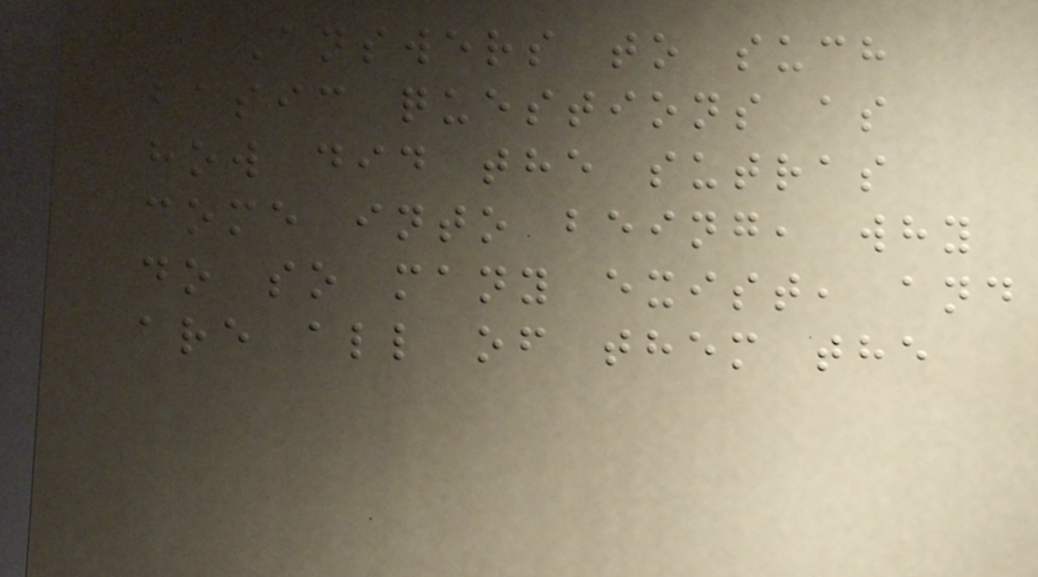Answers to such
basic questions as
how did the sutras
come into being, why
do so many exist, and
are all of them the
